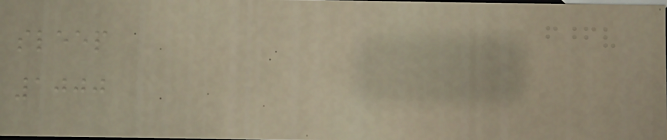sleep
1000
